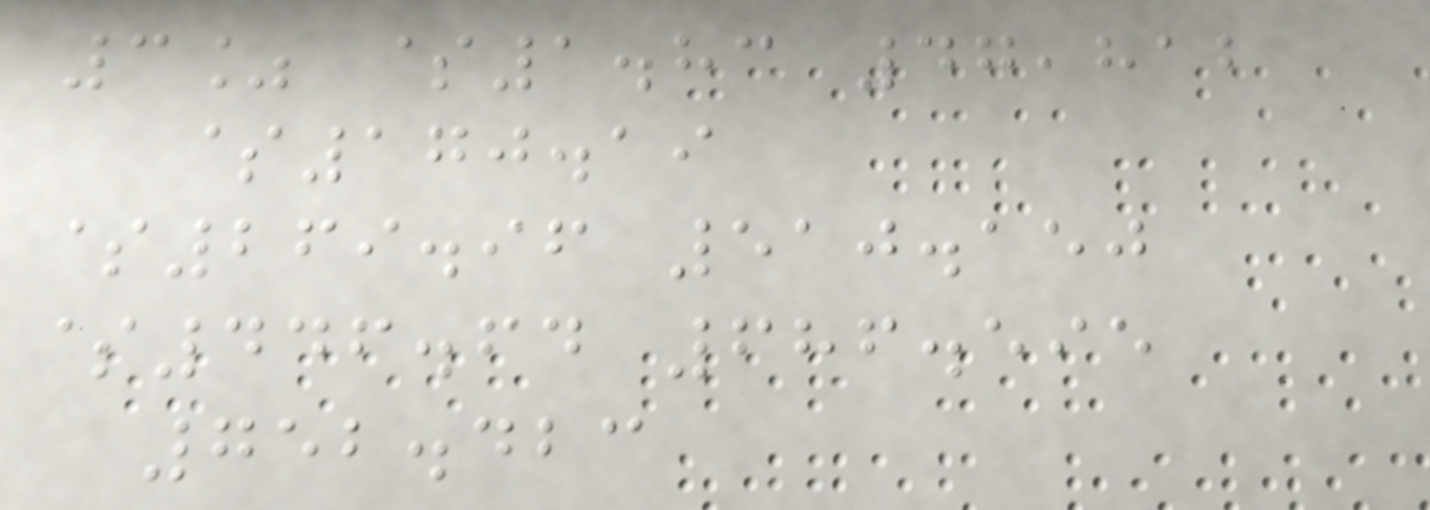3% $1.83 47,812
$170.19
$269.96 510.150
$446.64 686.595
752.423
